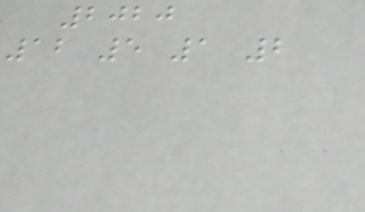2020
12 5 1 2
